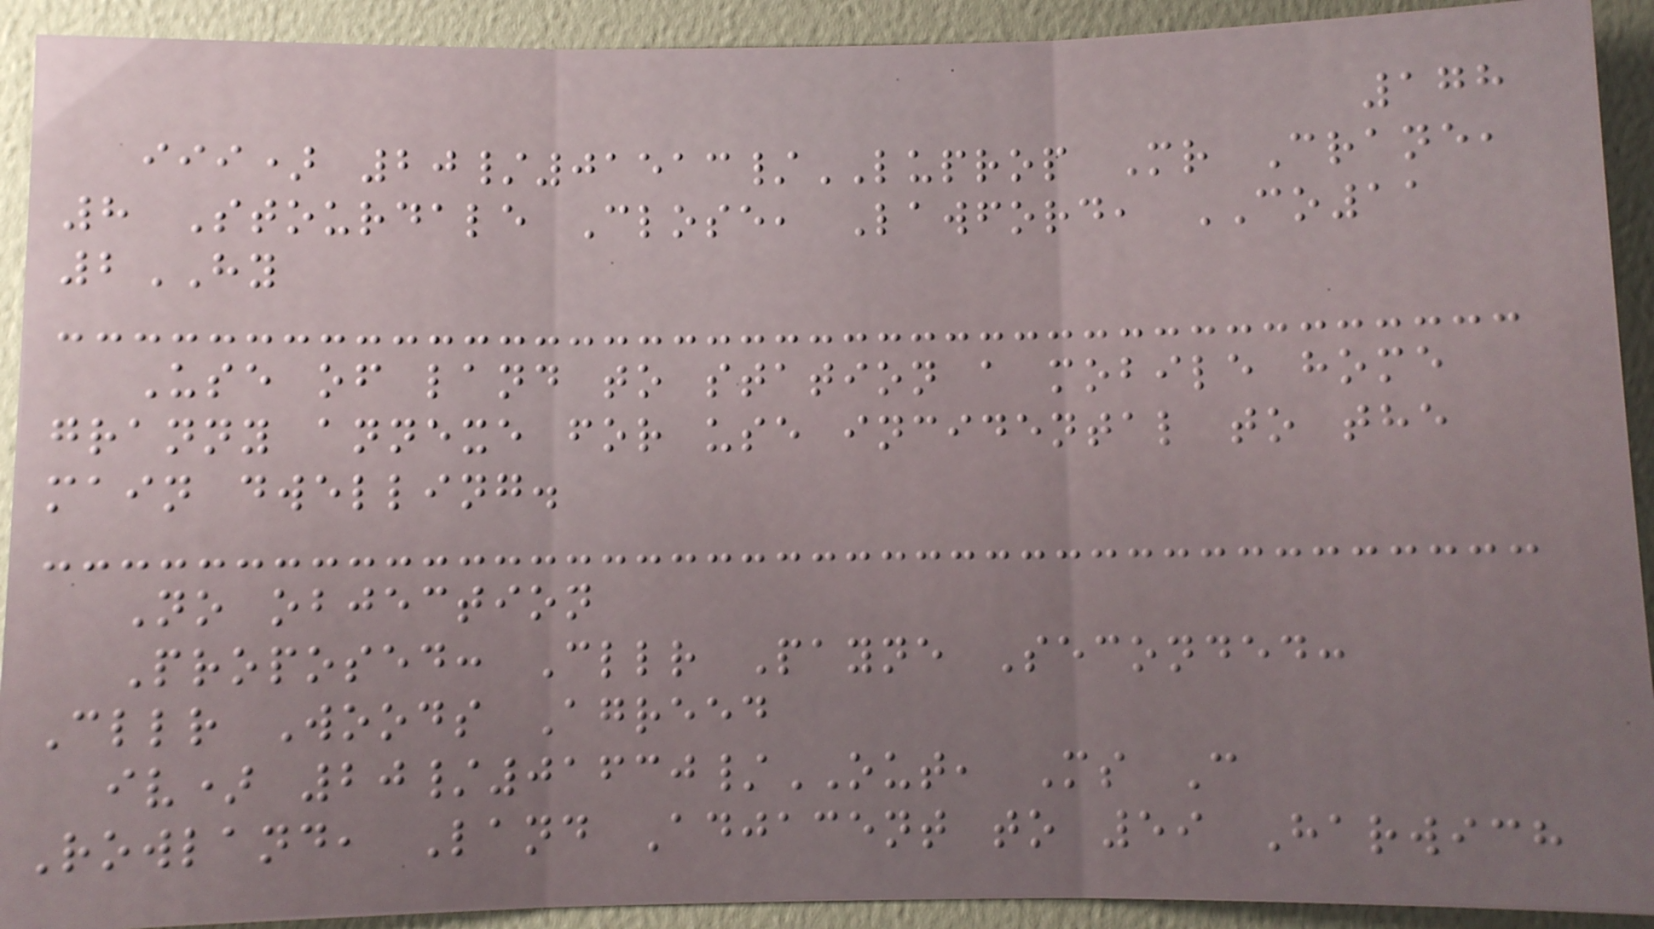178
iii) 20/01513/LUPROP Mr Crane,
8 Stourdale Close, Lawford, CO11
2HY
Use of land to station a mobile home
granny annexe for use incidental to the
main dwelling.
No objection
Proposed: Cllr Payne Seconded:
Cllr Woods Agreed
iv) 20/01630/OUT, Ms C
Rowland, Land Adjacent to 59 Harwich
